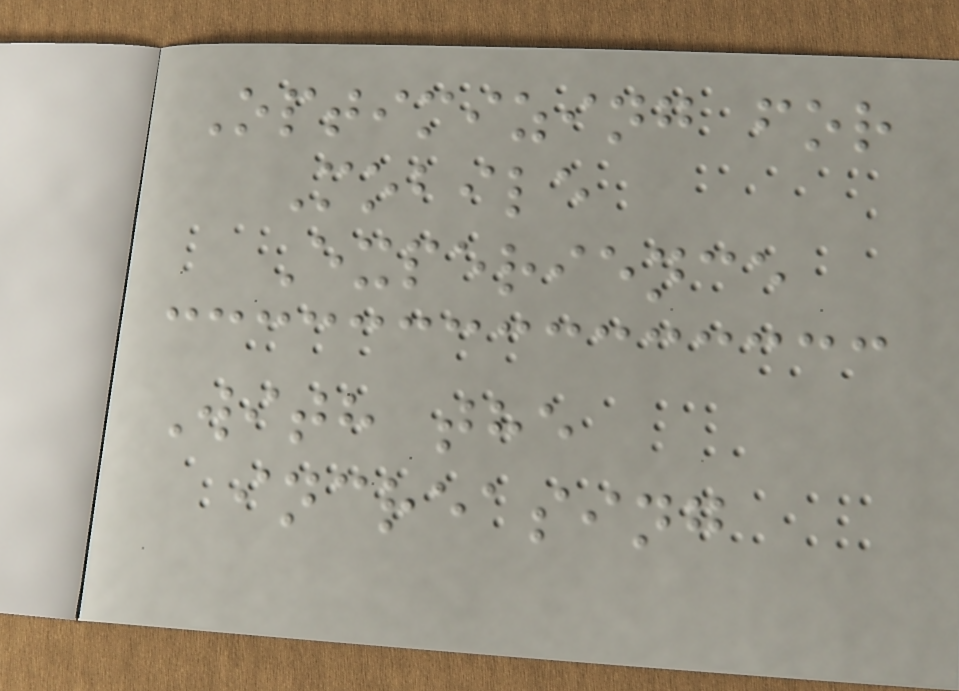Optimizing for
Mobile
Experience
With the
increasing
